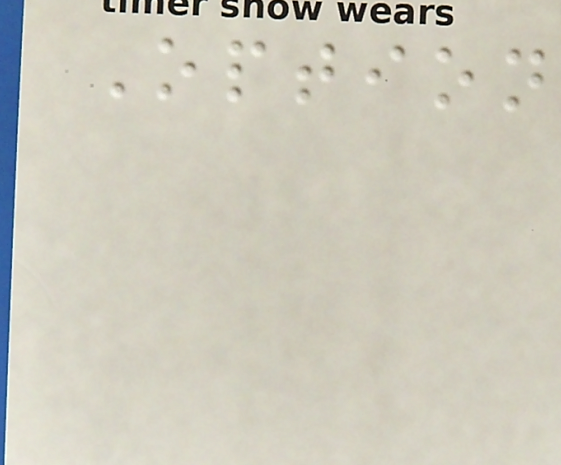Option
